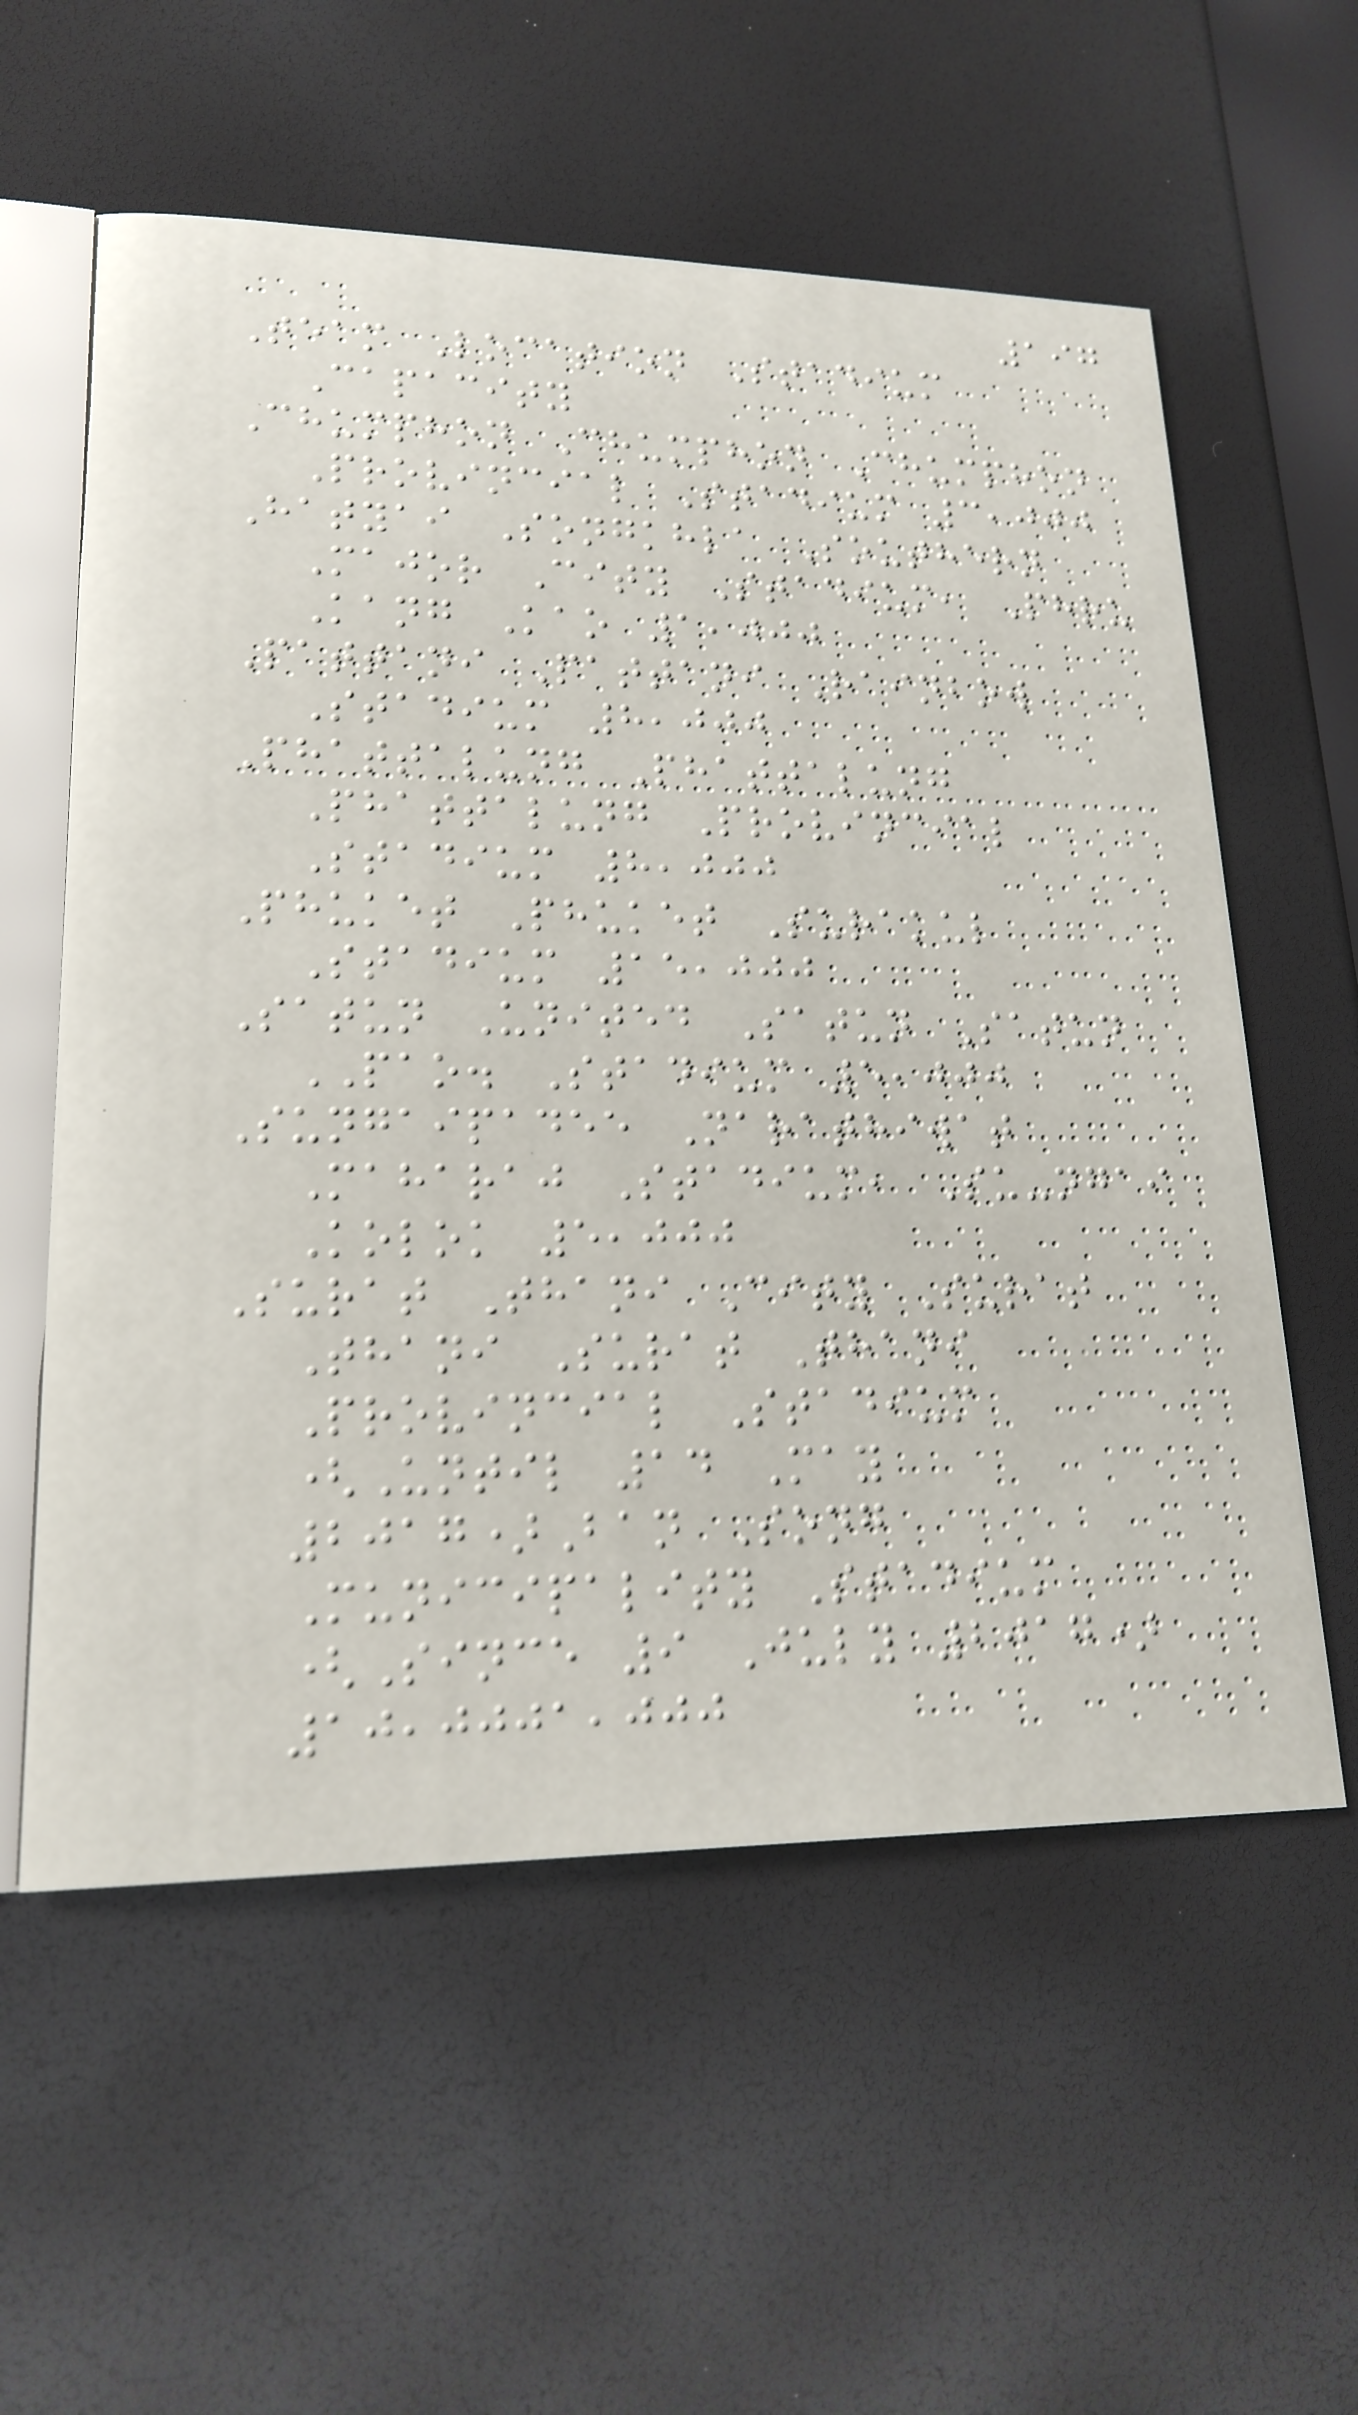197
Team Location Stadium
Capacity
Chumphon Chumphon Chumphon
Provincial Stadium 3,000
Hatyai Songkhla Southern
Major City Stadium, Phru
Kang Kao 1,000
Pattani Pattani Rainbow
Stadium 8,000
Phattalung Phattalung
Phattalung Provincial
Stadium 8,000
Phuket Phuket Surakul
Stadium 15,000
Satun United Satun Satun
PAO. Stadium 5,000
Sungaipadee Narathiwat
Maharaj Stadium, Su-ngai
Kolok 5,000
Surat Thani City Surat
Thani Surat Thani
Provincial Stadium
(Until 14 May
2017)Ban Song
Municipality Stadium
(Since 9 July 2017)
10,0001,000
